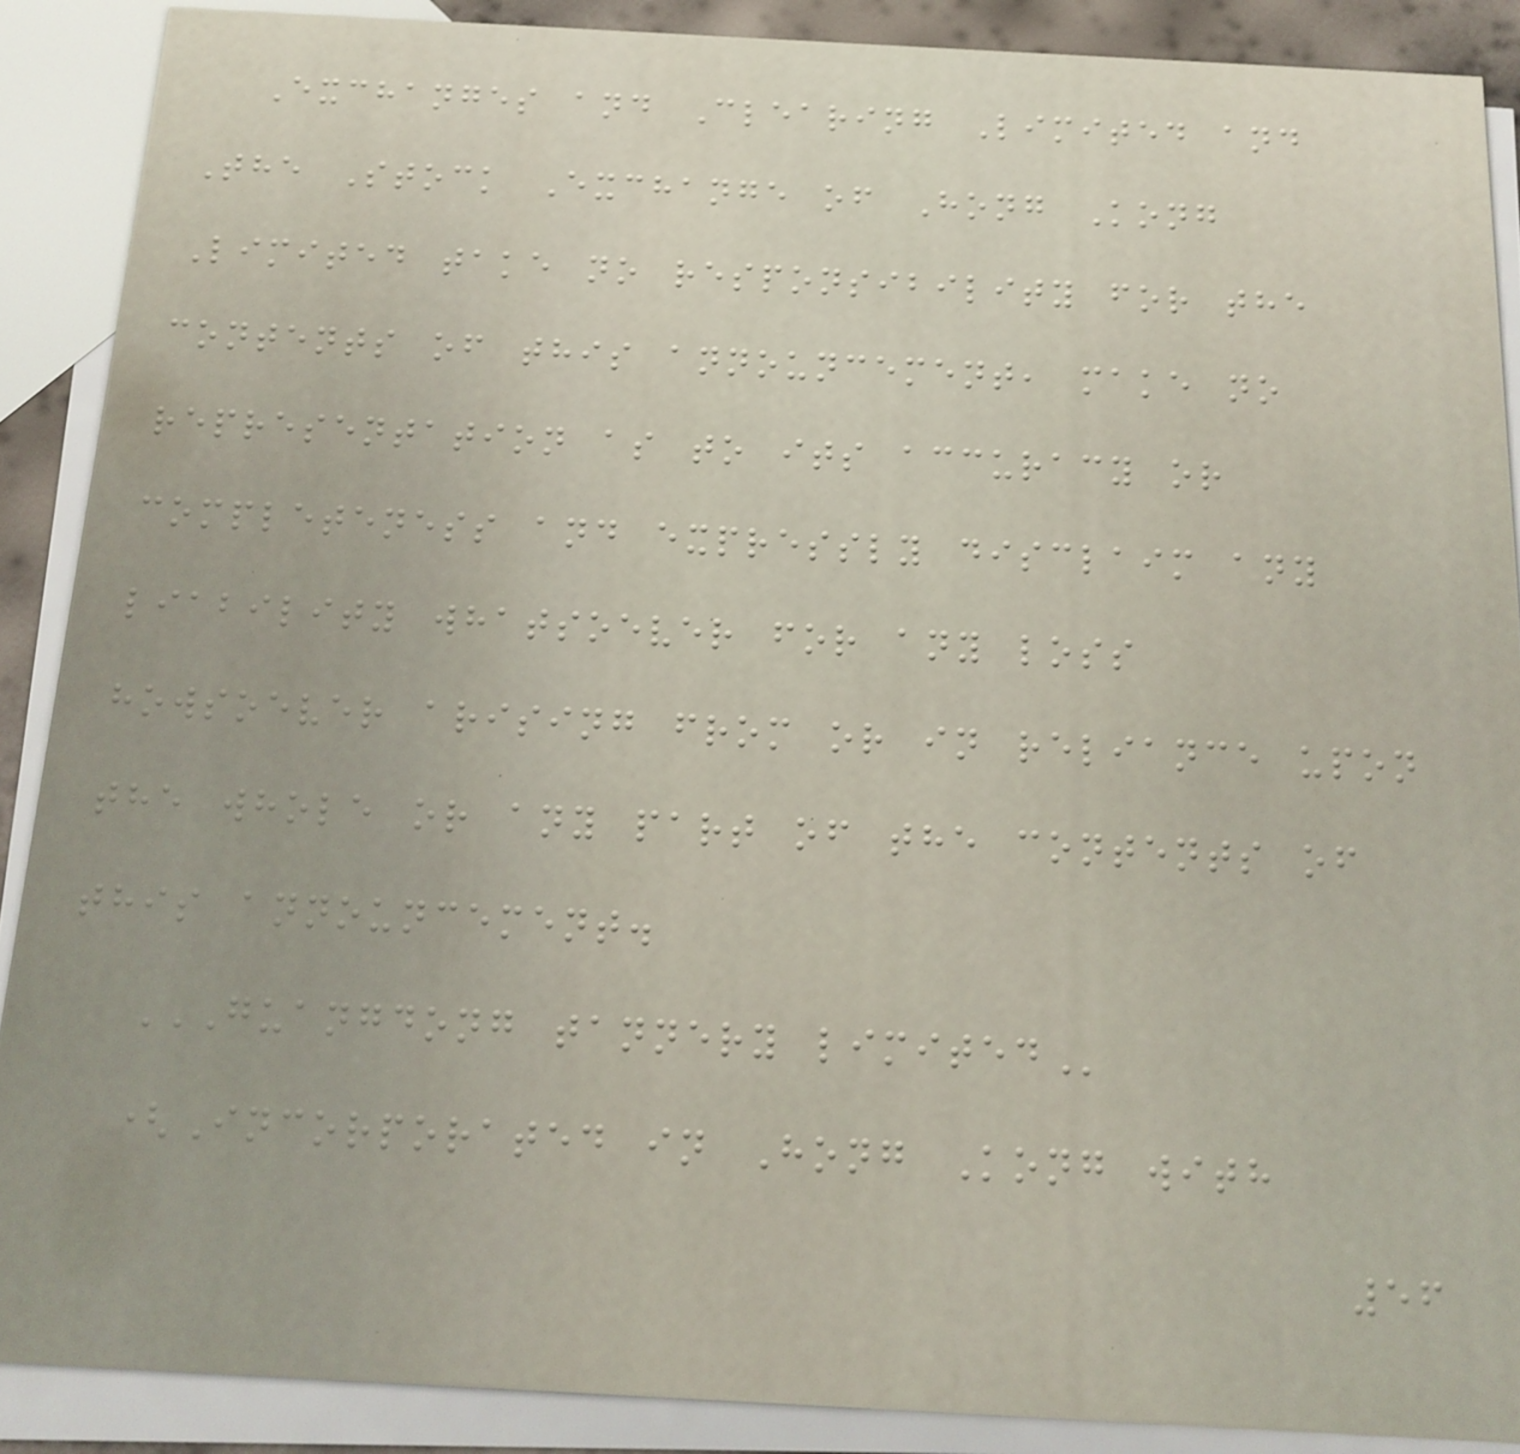Exchanges and Clearing Limited and
The Stock Exchange of Hong Kong
Limited take no responsibility for the
contents of this announcement, make no
representation as to its accuracy or
completeness and expressly disclaim any
liability whatsoever for any loss
howsoever arising from or in reliance upon
the whole or any part of the contents of
this announcement.
GUANGDONG TANNERY LIMITED
(Incorporated in Hong Kong with
56
